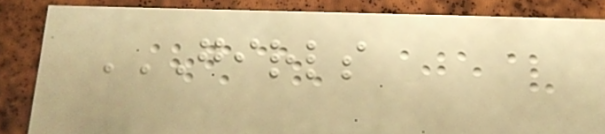GIRLS
